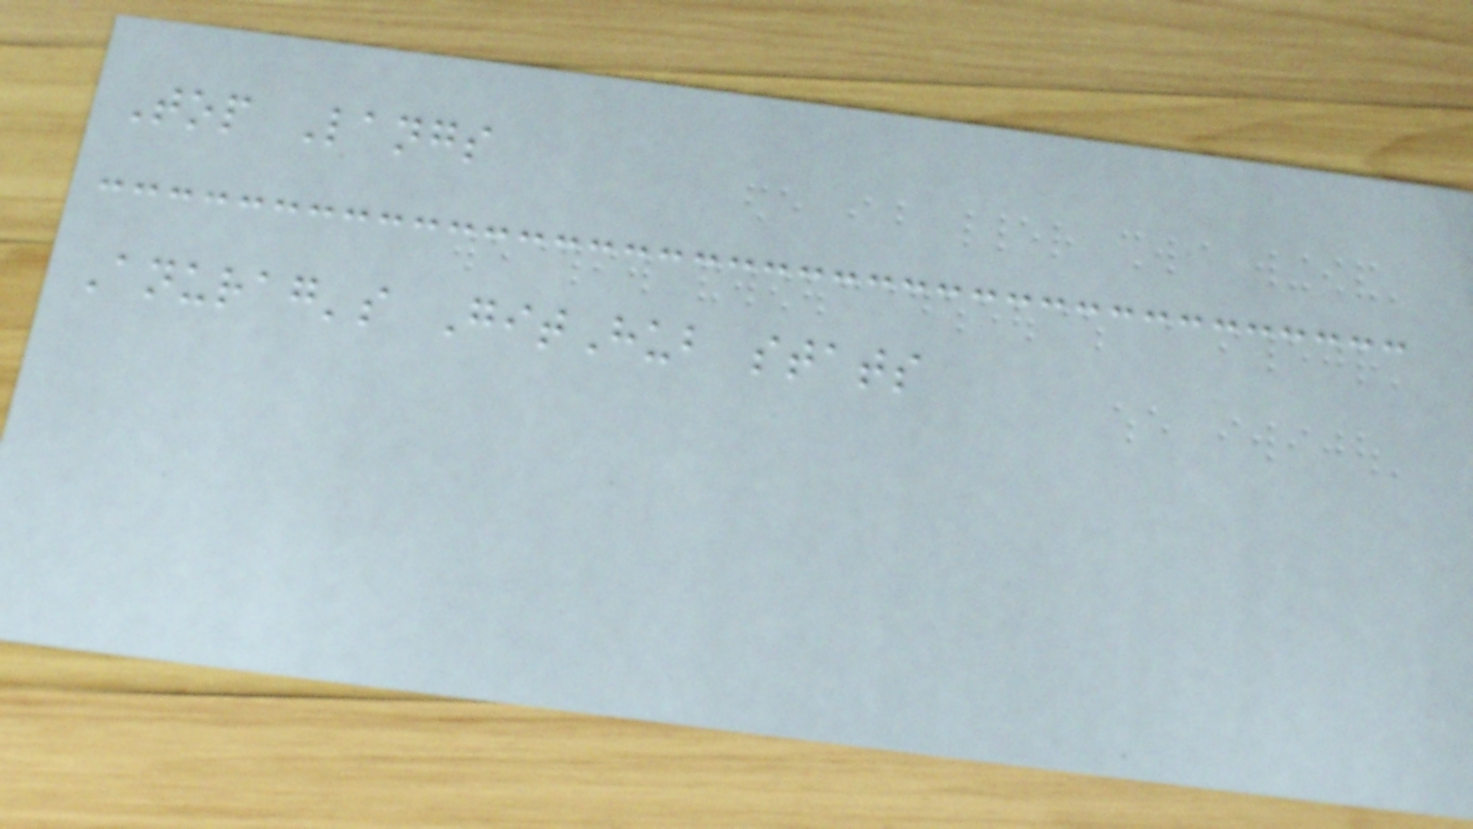Top Langs
Anurag's GitHub stats
